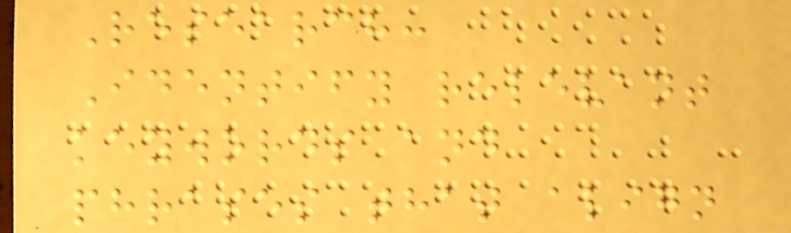Research:
Identify relevant
keywords and
phrases that align
